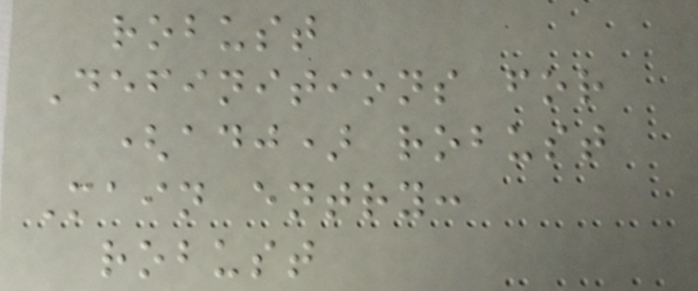robust
Definitions for
(adj) robust
Main entry:
robust
